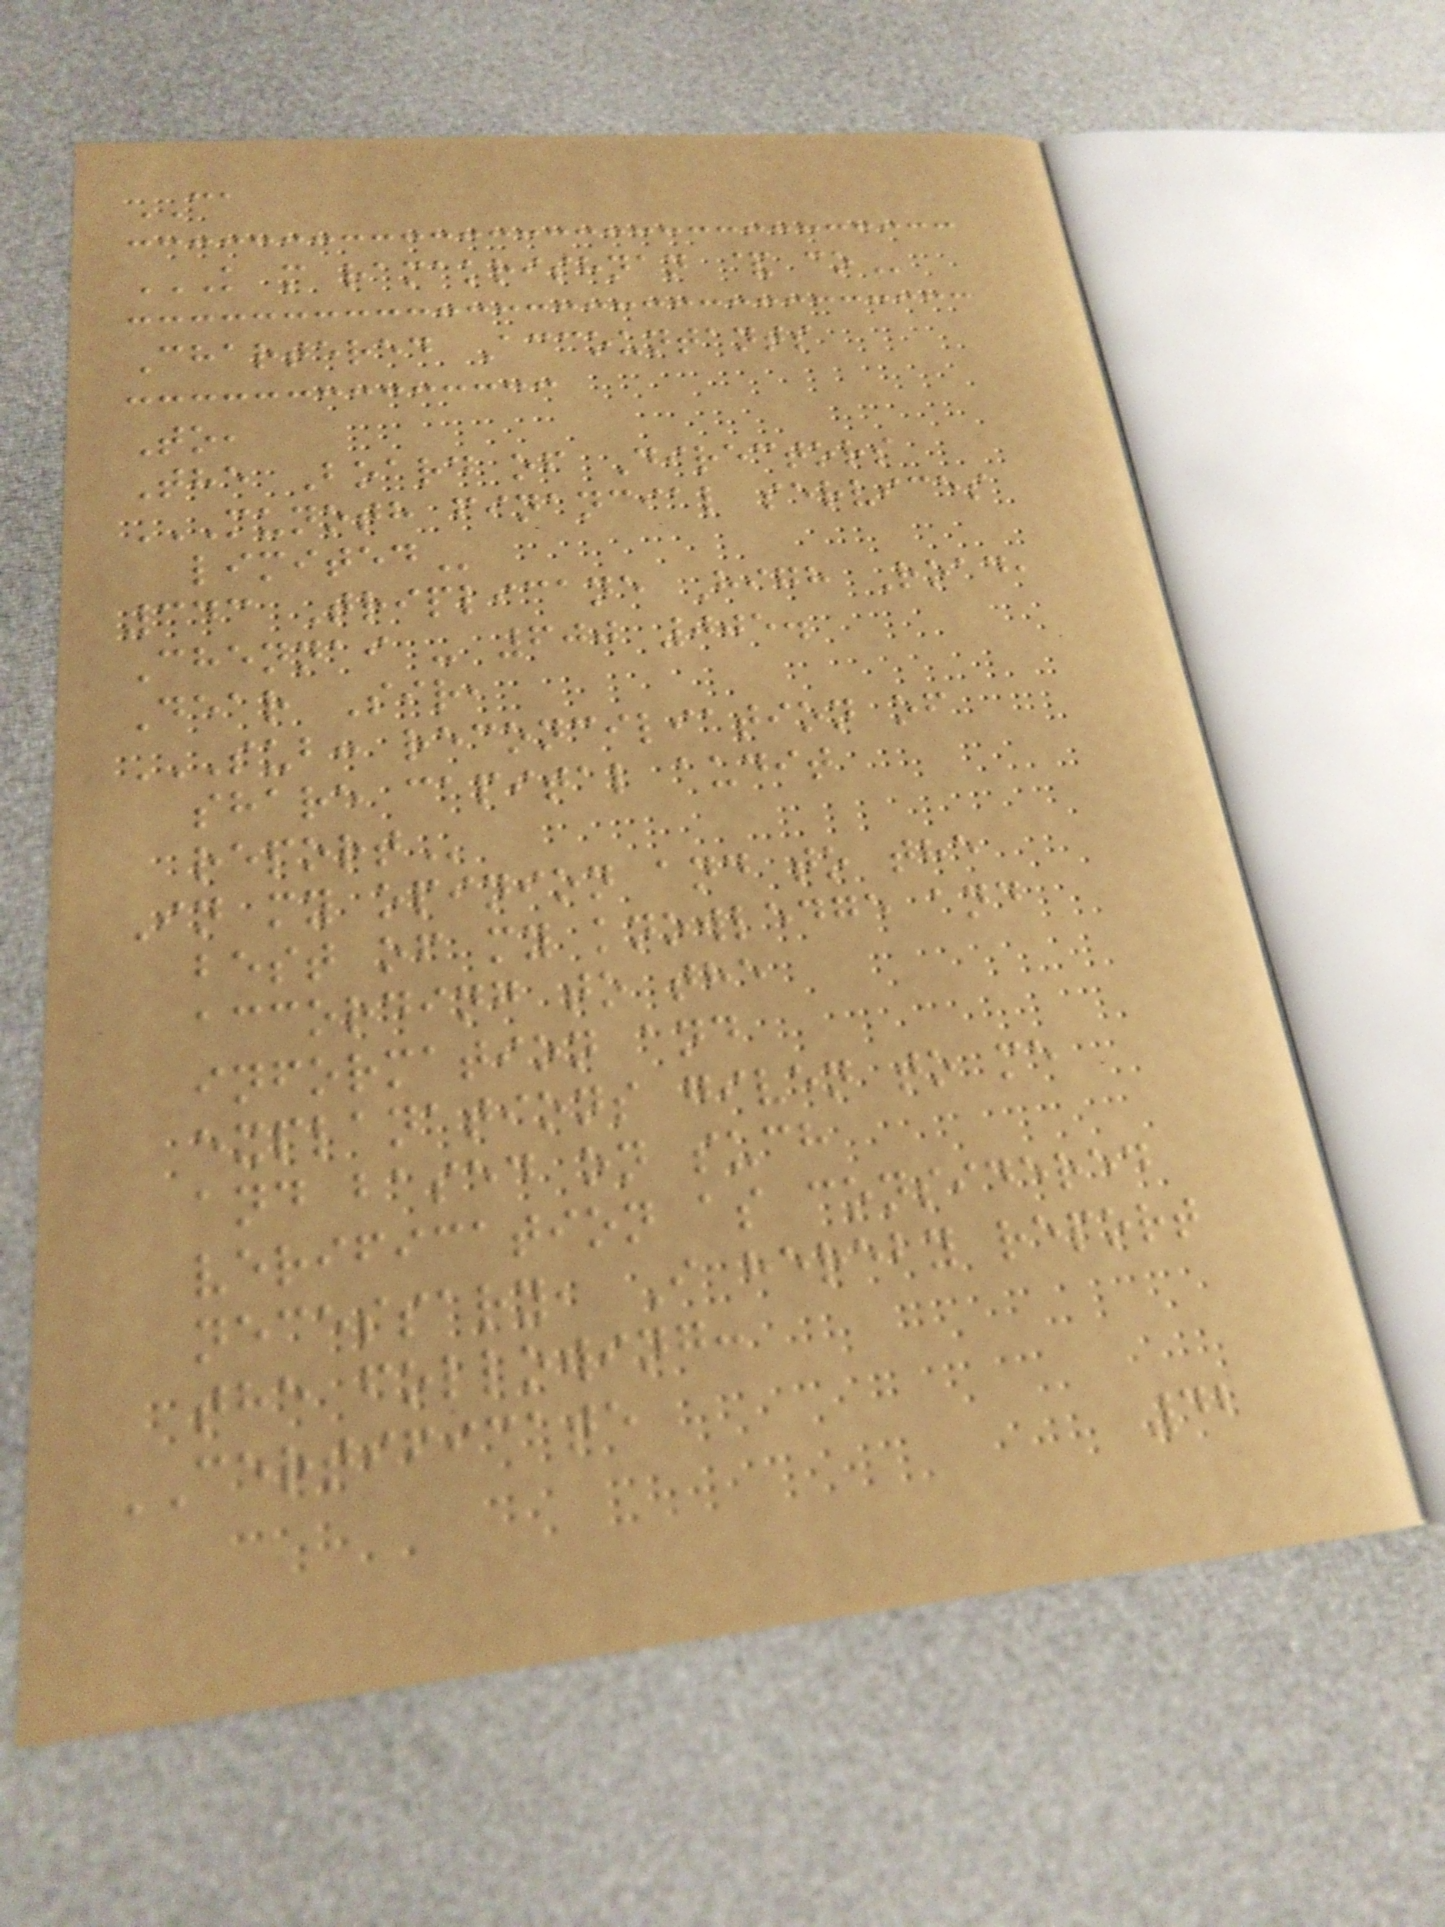CA
K M RAMAKRISHNAN & CO
Chartered Accountants
To,
The Board of Directors
MUNOTH FINANCIAL SERVICES
LIMITED
343 Triplicane High Road,
Chennai - 600 005.
Dear Sir,
SUB: RECONCILIATION OF
SHARE CAPITAL AUDIT
REPORT
In my opinion and to the
best of my knowledge and
according to the
information and
explanations given to me
and based on such
verification as considered
necessary, I hereby report
the following:
CERTIFICATE
42
